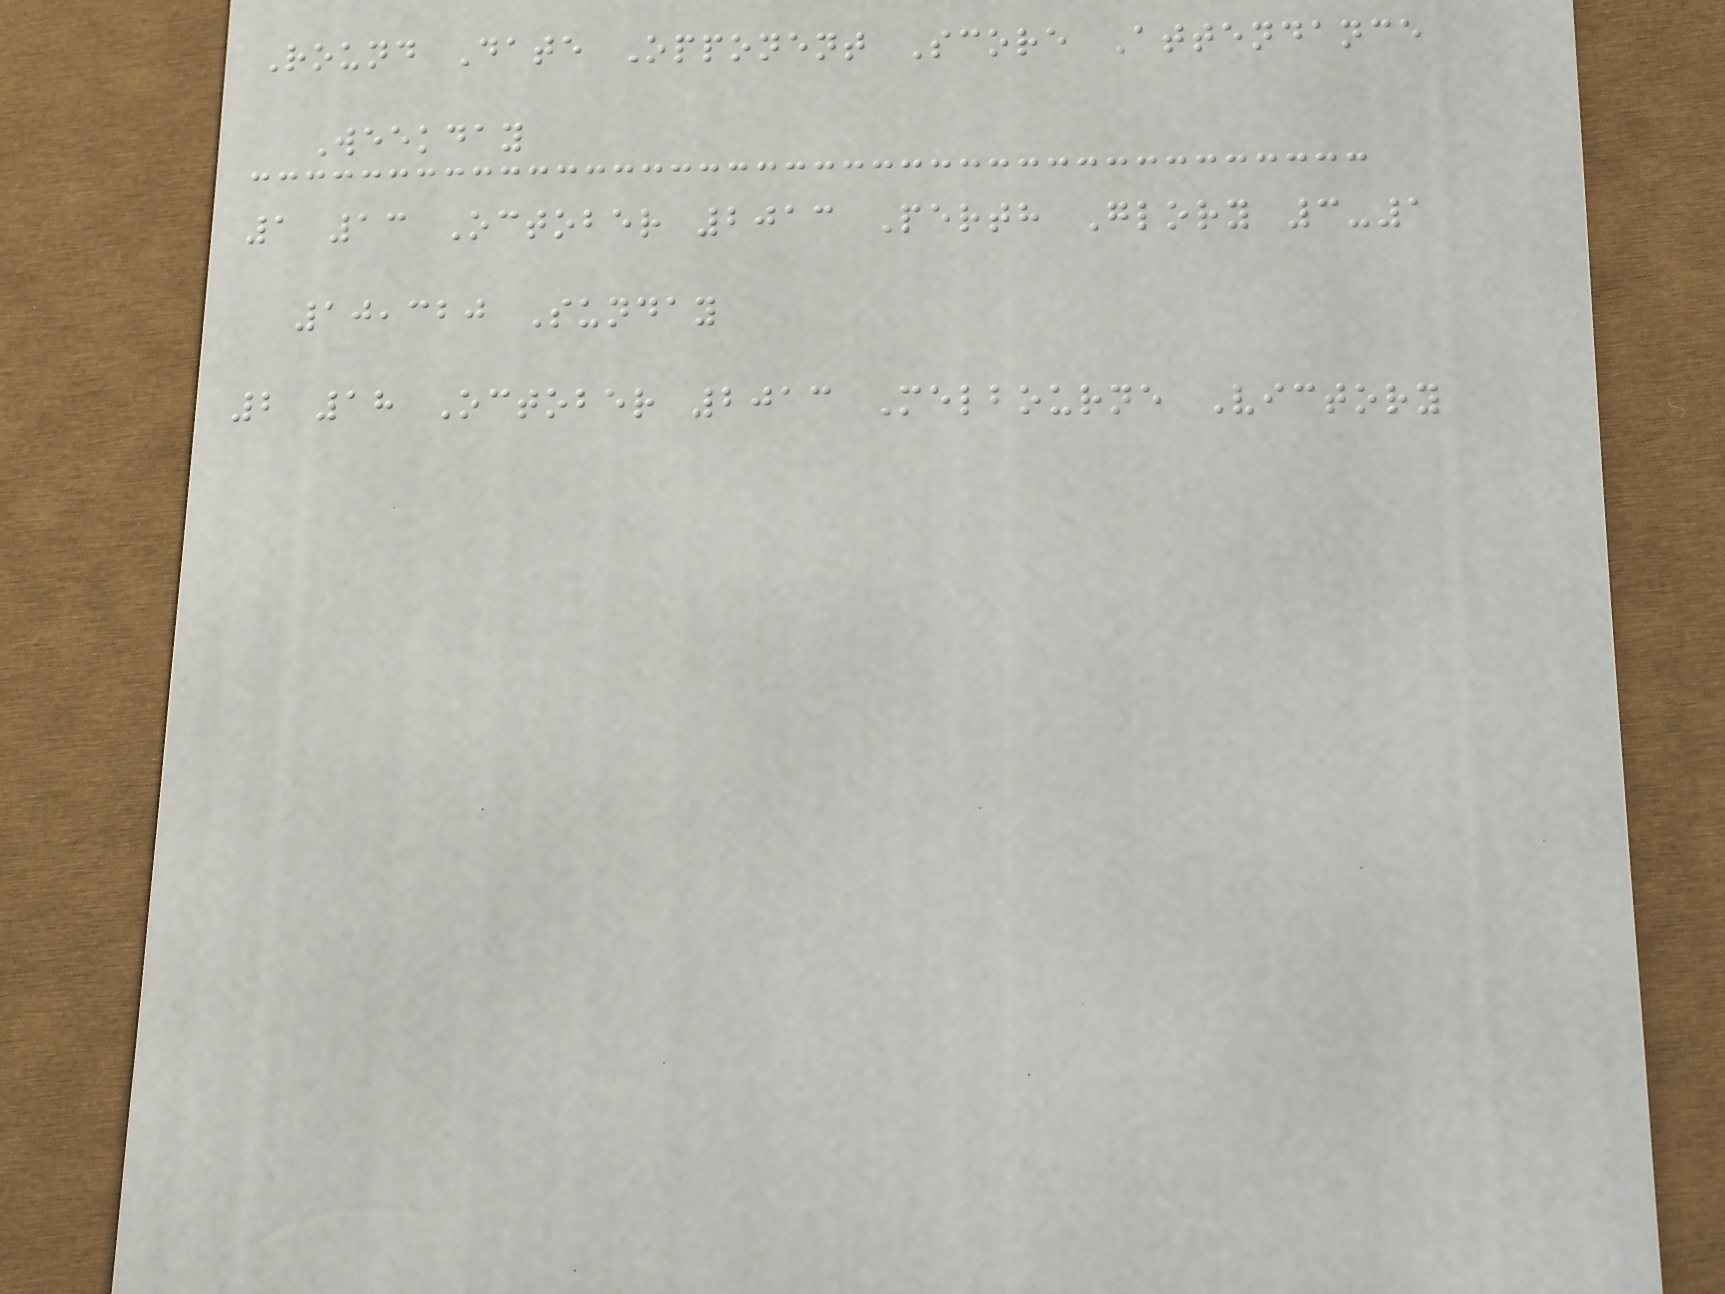Round Date Opponent Score Attendance
Weekday
1 13 October 2013 Perth Glory 3-1
10,320 Sunday
2 18 October 2013 Melbourne Victory
